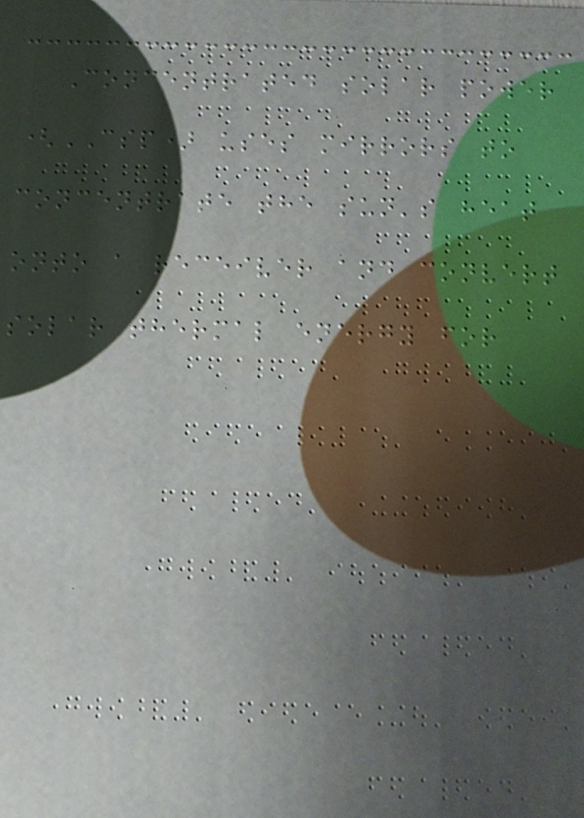Concentrated solar power
(CSP) uses mirrors to
concentrate the sun's heat
onto a receiver and convert
solar thermal energy for
